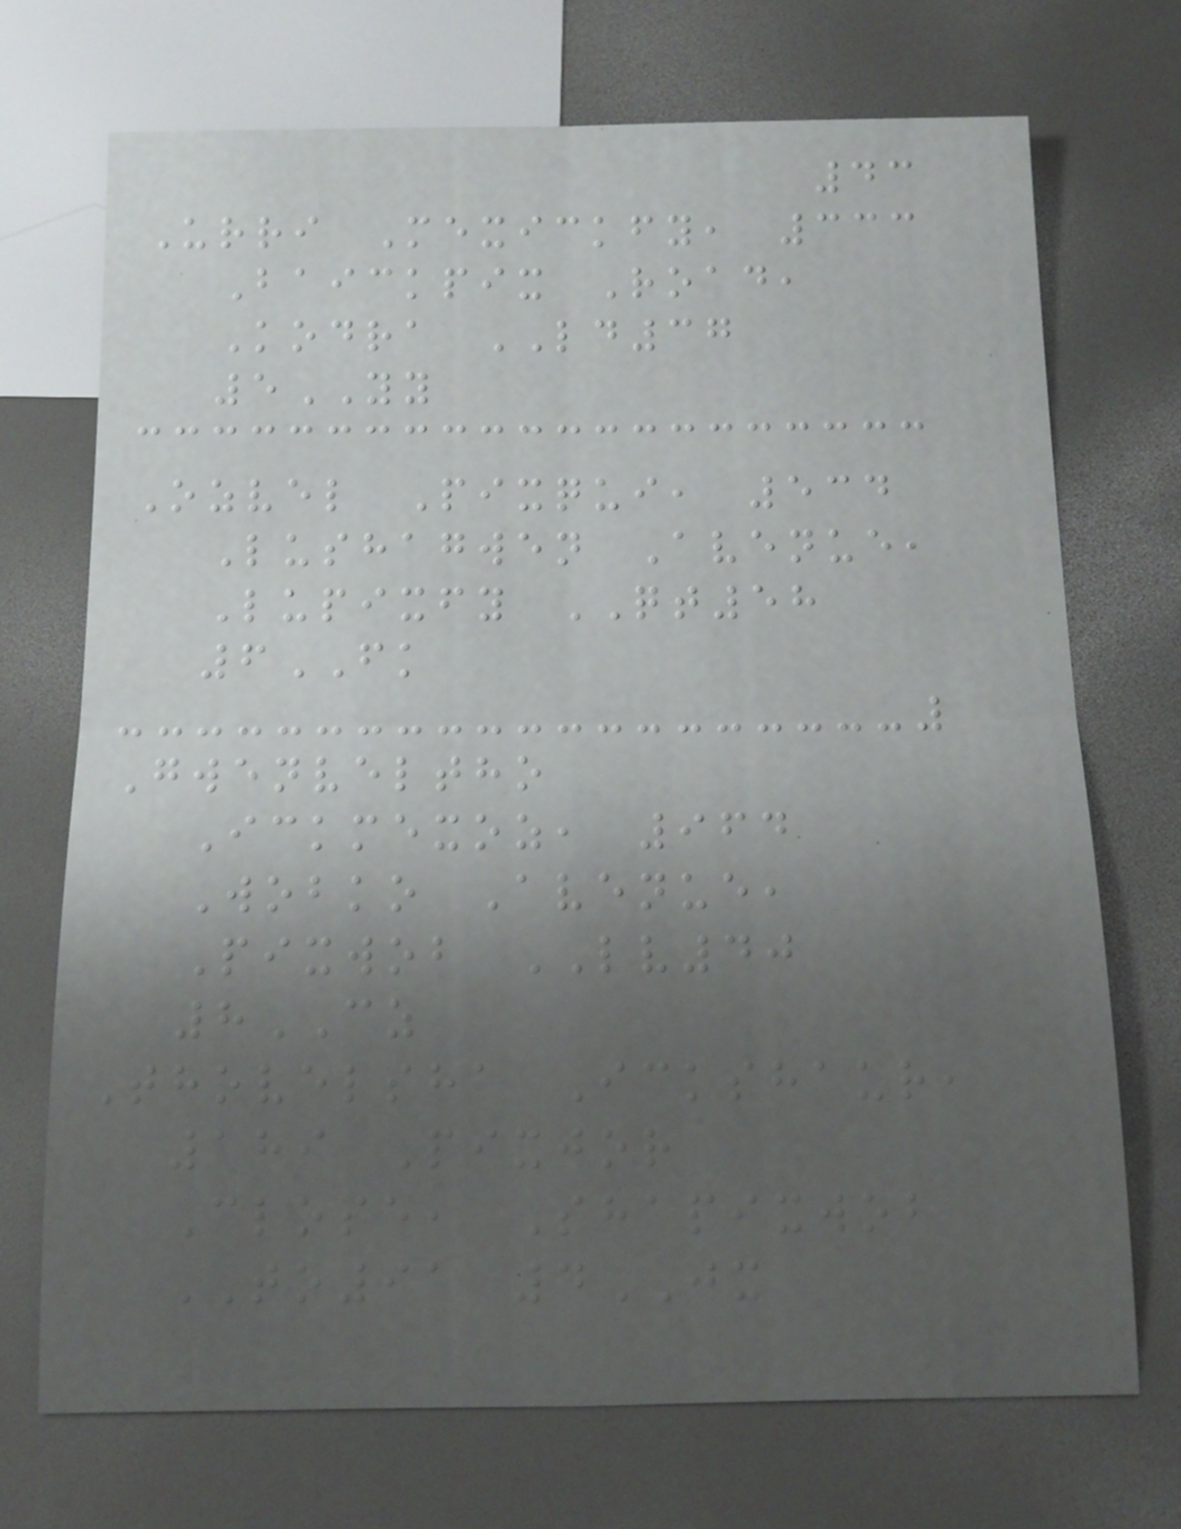43
Urri Mexickfy, 333
Baickpix Road,
Kodra LD37
5YY
Ozvel Pixqui, 534
Lushagwen Avenue,
Lupixfy QT58
6FK
Gwenveltho
Ickmexoz, 964
Wobko Avenue,
Pixwob LV40
8CZ
Thovelsha Ickshaur,
189 Pixjor
Close, Shapixwob
TO91 4JX
